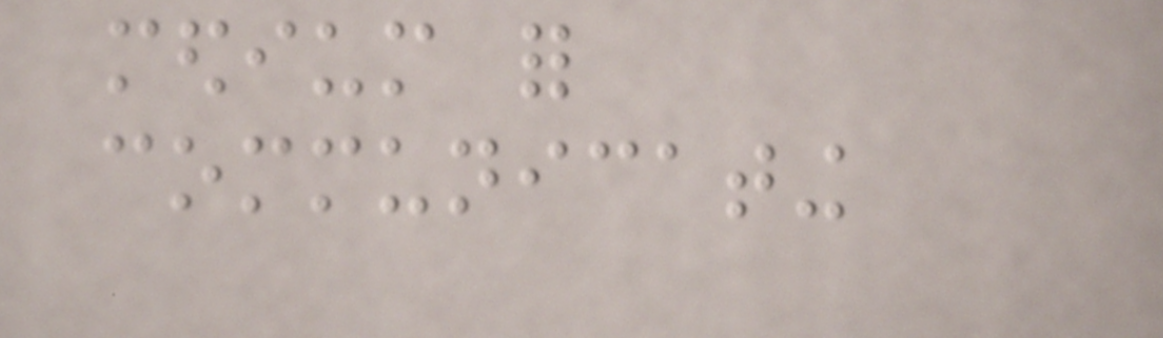medium for
communicating
